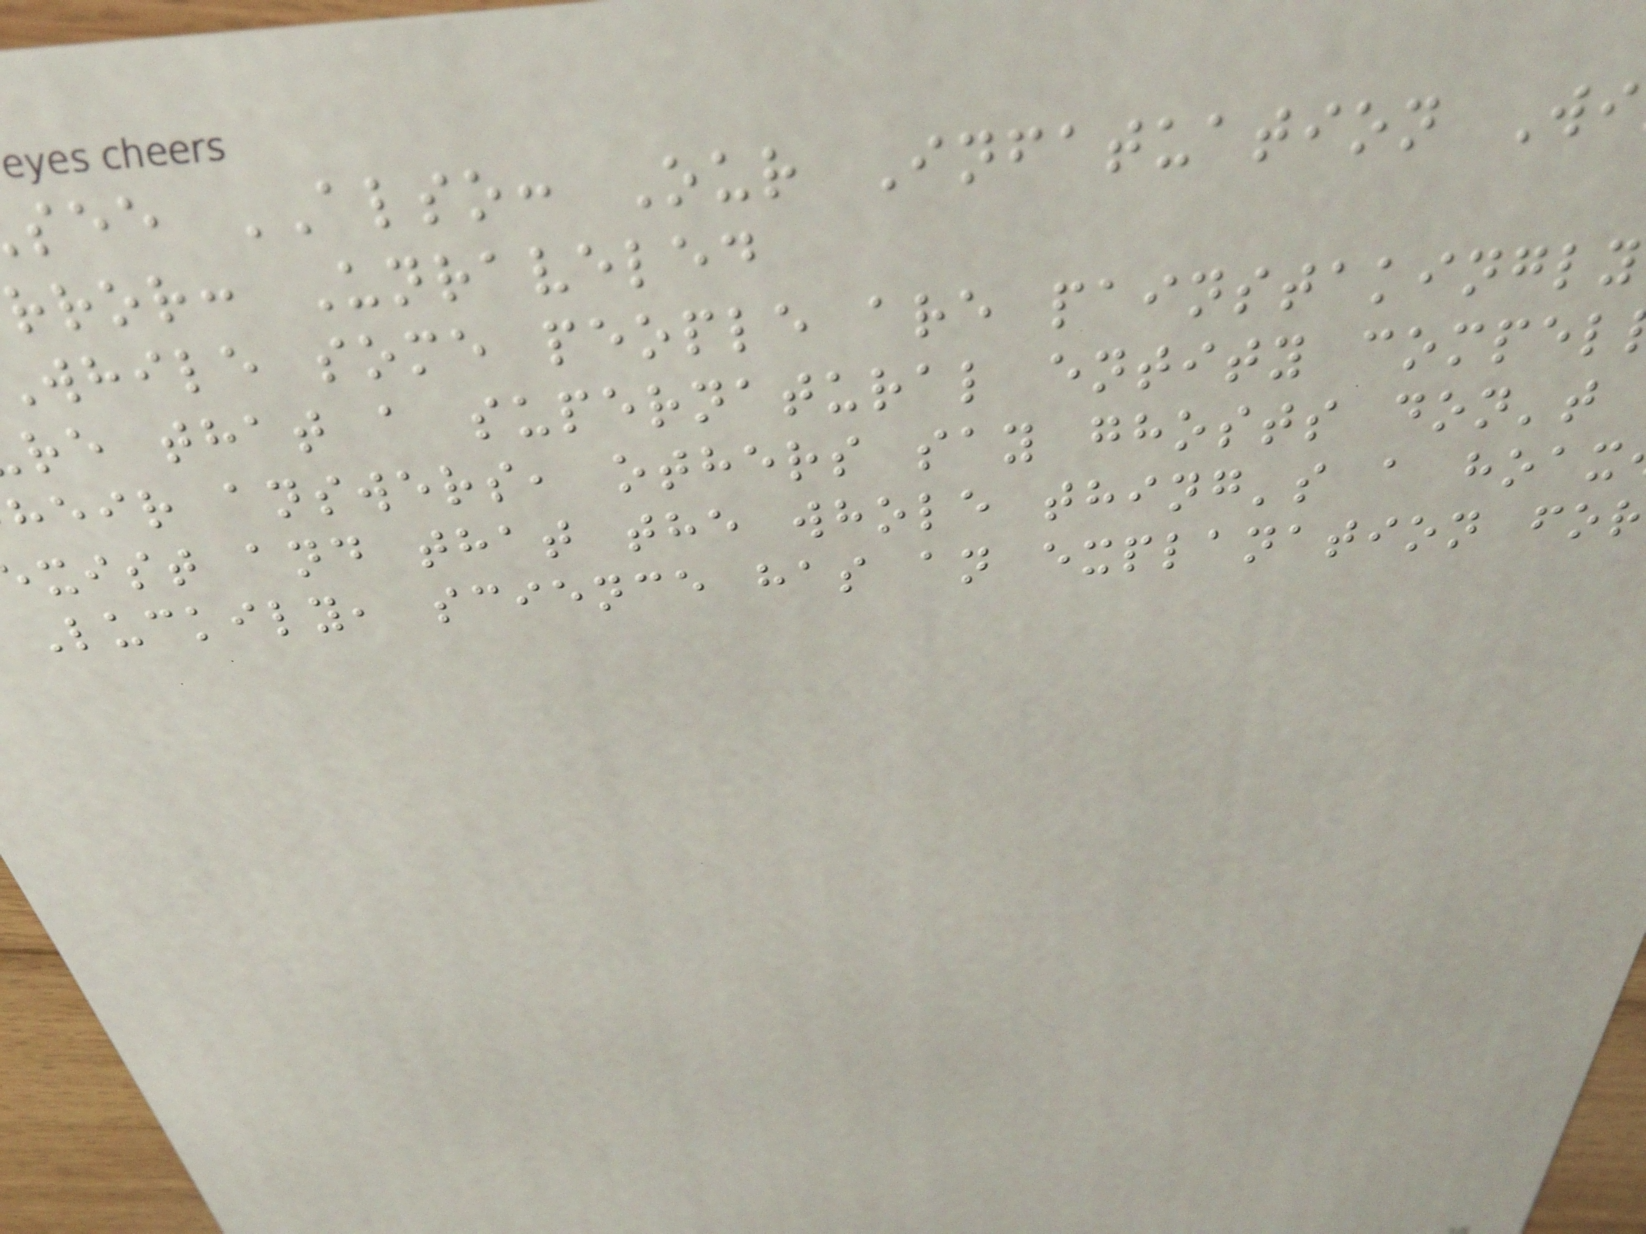see ALSO: Our Infatuation Wi
rror: Unraveled
while some people are painstakingly
re that a supernatural entity compel
heir answers, others say ghosts don't
xist and that the whole thing's a hoax
Luckily, science has an explanation for
